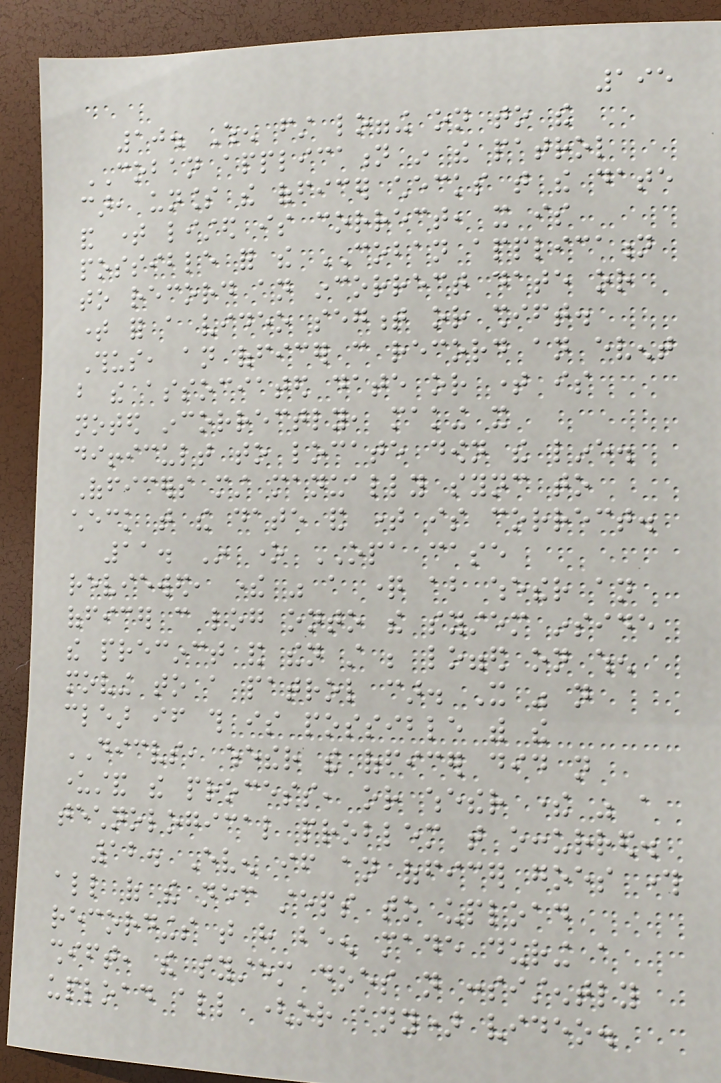195
10. When first logging on to the
COBAN application in the patrol
car, unless the officer checks that the date
and time listed is correct, it is
possible for the COBAN application
to record an incorrect date or
time for a video segment or shift.
Thus, an officer can record an event
but the associated date or time is
noted incorrectly, making it
difficult to locate down the line.
Officers must manually sync to
check that the date and time is correct.
11. In one OPA case
reviewed, there was a question about whether an
officer can log onto the system inside
the precinct and then still be logged on when
moving to a patrol car. It was not
clear if this is possible with the
DICVS, whether the officer did not
understand the process, or whether there was a
technological problem that occurred.
12. Even if an officer goes through
all of the necessary steps to upload
recordings that have been made during a
shift, the system does not consistently
upload all (or any) video.
